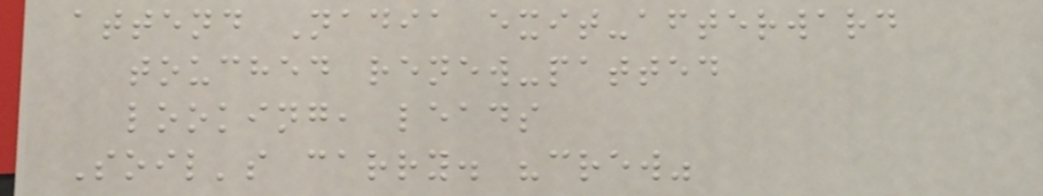attend Nadia exit-afterward
touched renew-patted
looking, leads
Soil's carry. "crew"
